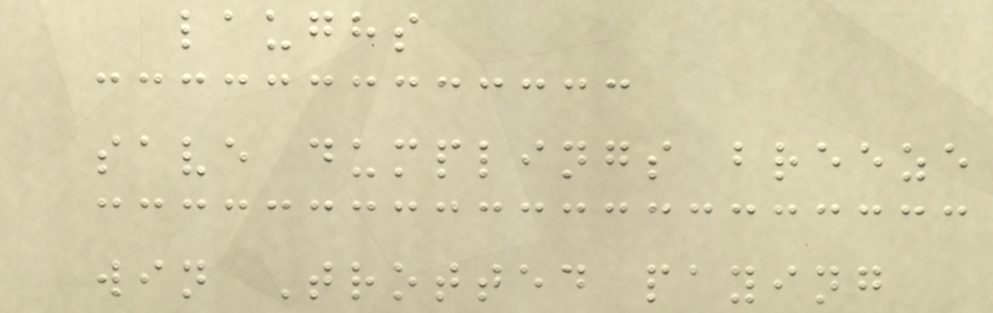laughs
save dumplings breeze
win Trotted paying
